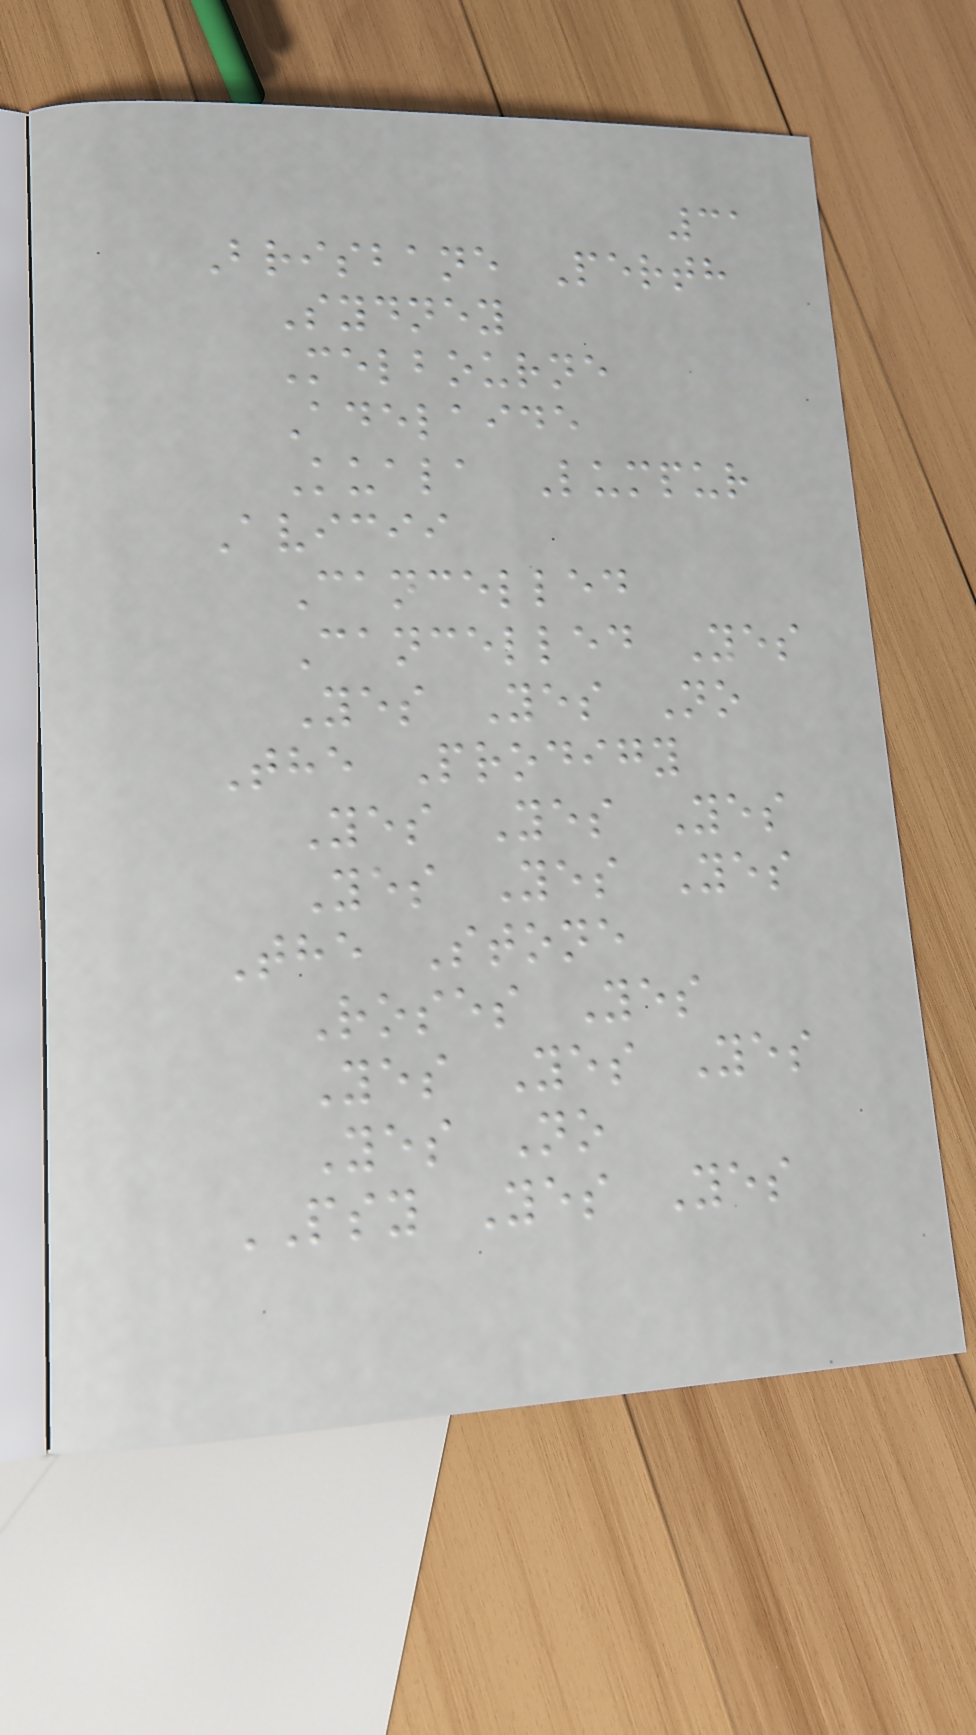31
Brisbane Perth
Sydney
Melbourne
Adelaide
Kuala Lumpur
Avicii
Cancelled
Cancelled Yes
Yes Yes No
The Prodigy
Yes Yes Yes
Yes Yes Yes
The Stone
Roses Yes
Yes Yes Yes
Yes No
PSY Yes Yes
